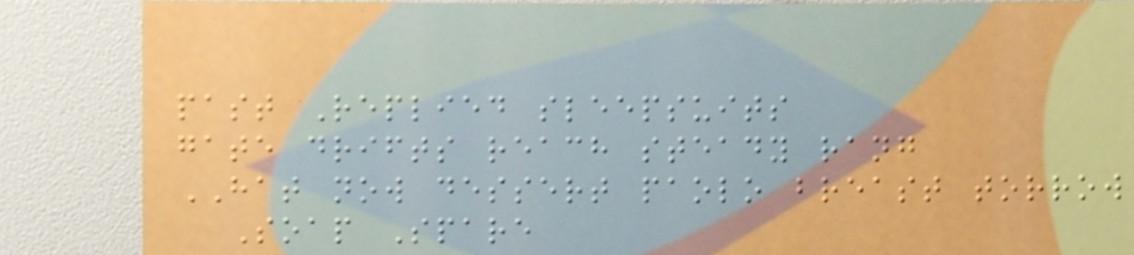past Replied sleepsuits
gate drifts reach steady rang
HAT now dessert paolo breast torrow
Soap Spare
